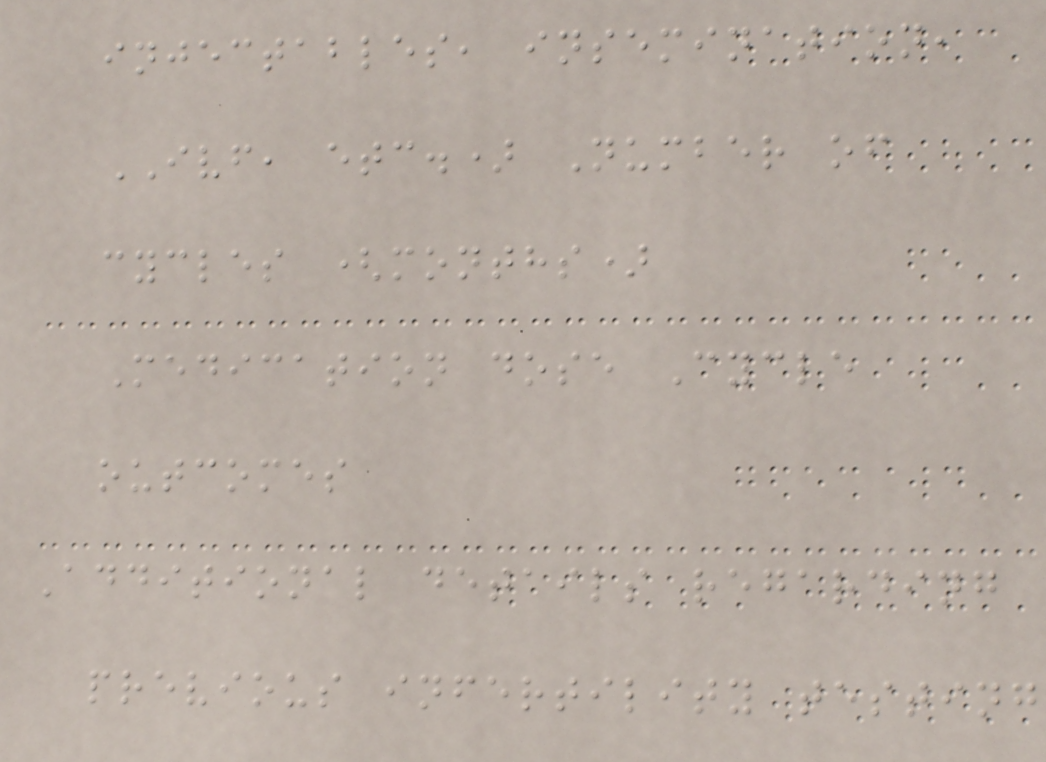injectables, insemination,
IVF, etc.) Number of
cycles (months)
Medication dose Cycle
outcomes
Additional details regarding
previous infertility testing
